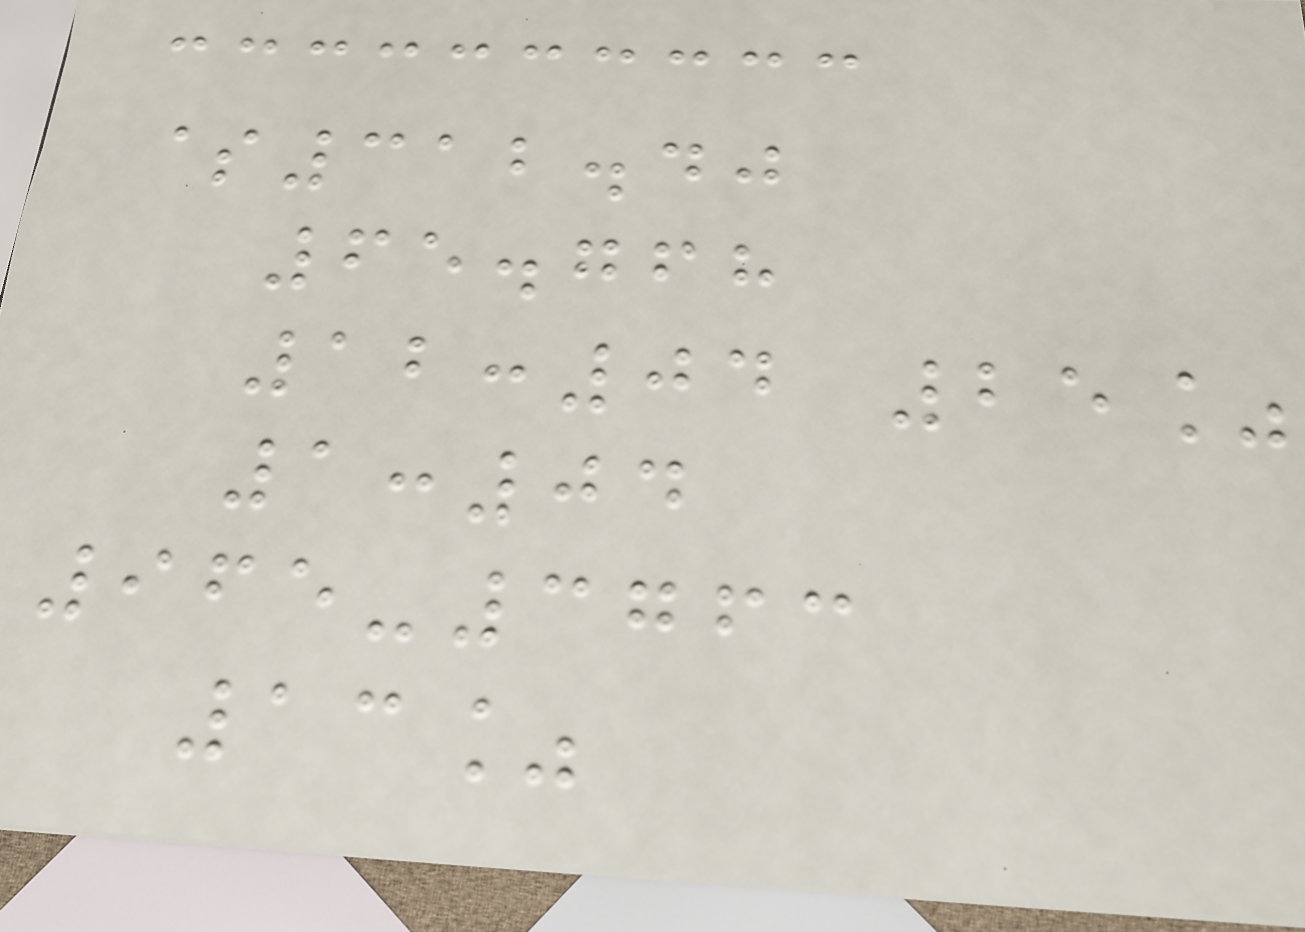$312.40
65.768
12:04 25%
1:04
965-3763
13%
